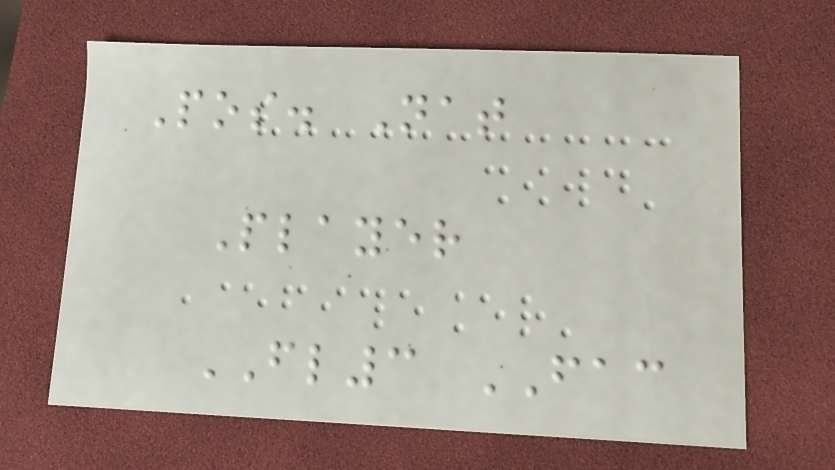Pos. Nat
Player
FL3 FAC
